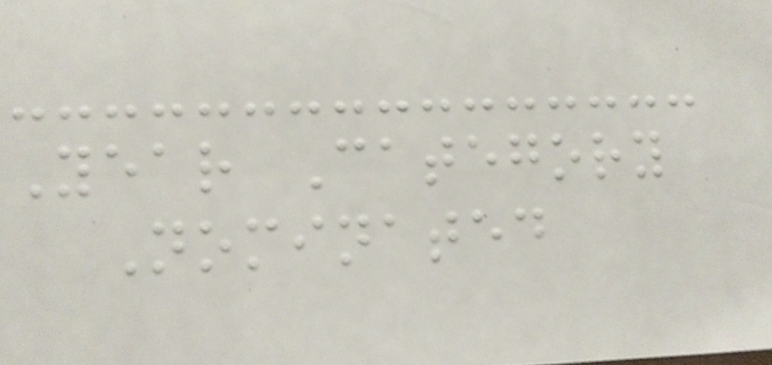Year Category
Nominated
